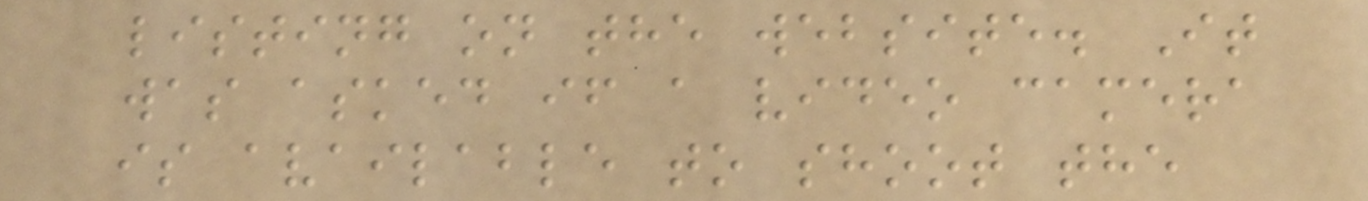listing on the website. It
was asked if a video camera
is available to shoot the
